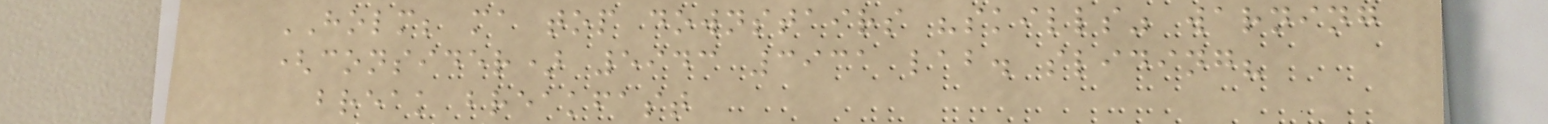HOLM; ma top downstairs "skills" warning
(consider) 5943 3931 lab. sliding?
break breakfast
